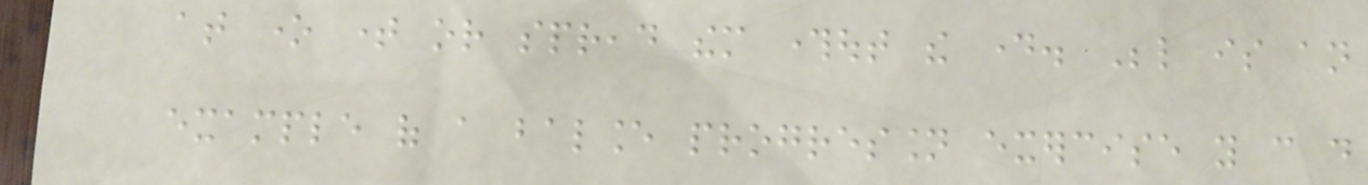at one time or spread them throughout the day. Below is an
example of a balance progression exercise you can do
